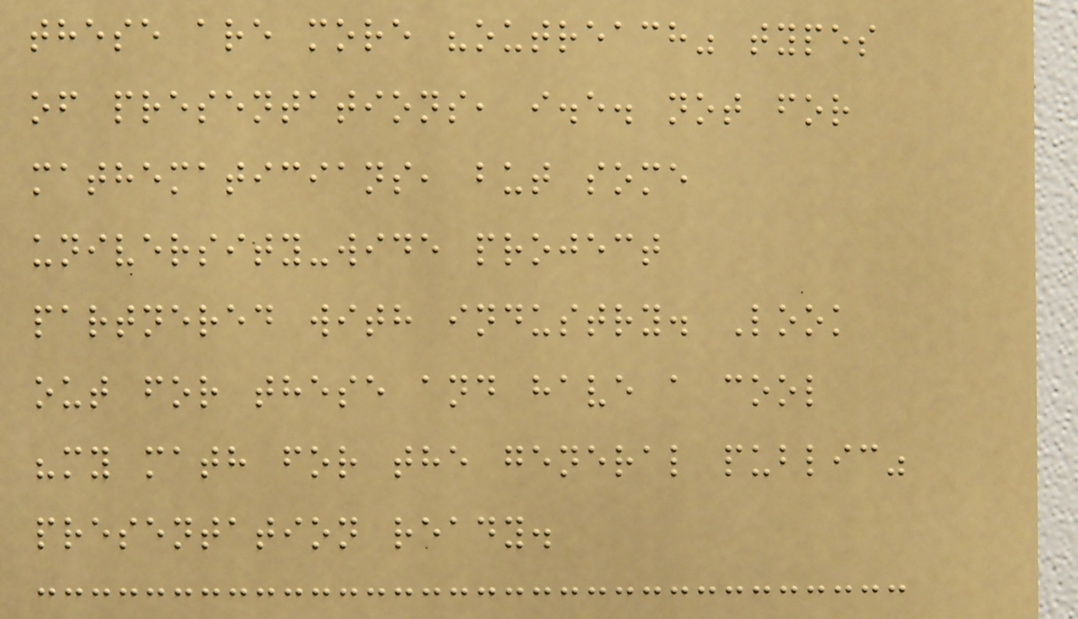these are more "outreach" types
of presentations, i.e. not for
mathematicians, but some
university-wide project
partnered with industry. Look
out for these and have a cool
"my math for the general public"
presentation ready.
